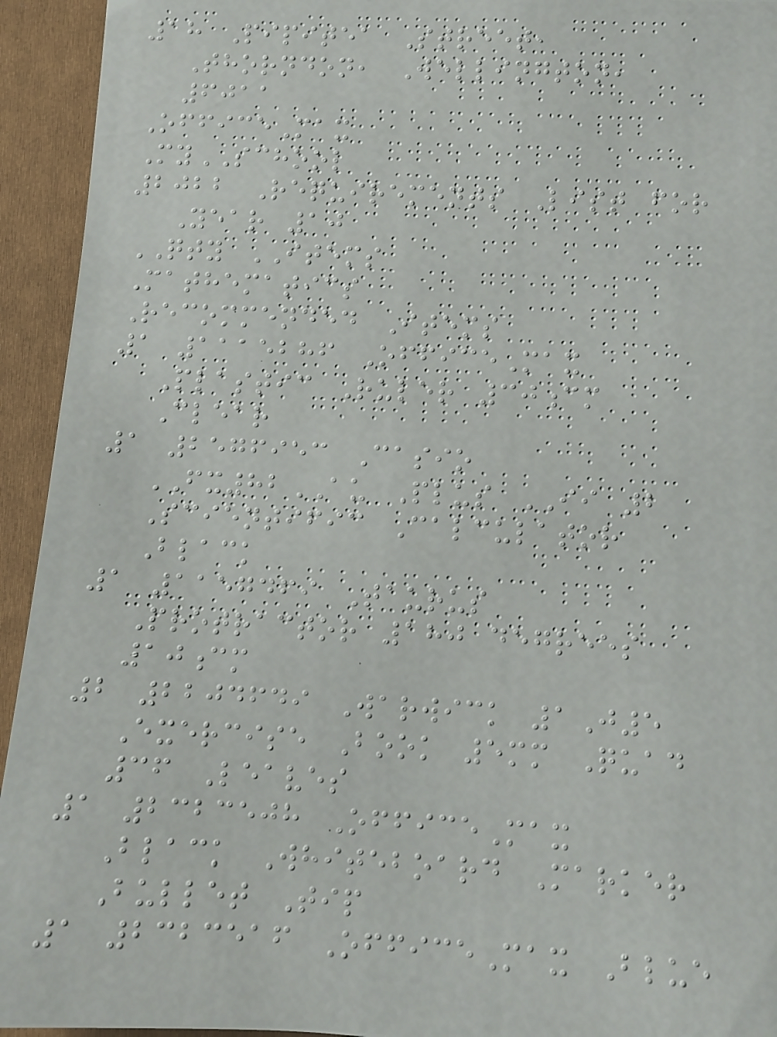18 Pipitea Street,
Thorndon, Wellington,
6011
OfficeMax
MySCHOOL
2022 Requirements List for
Year 10
QTY ITEMS
Mathematics
Recommended Items
1 1115286 OfficeMax
Plastic Ruler 30cm
Clear
1 2576953 Casio
FX82AU Plus II 2
Scientific Calculator
Black
1 1157469 Taurus
Protractor 180 degrees
10cm
2 2204649 Warwick 1J5
Exercise Book 5mm Quad
36 Leaves
1 2323508 OfficeMax
Black Whiteboard Marker
Bullet Tip
1 2323516 OfficeMax Blue
